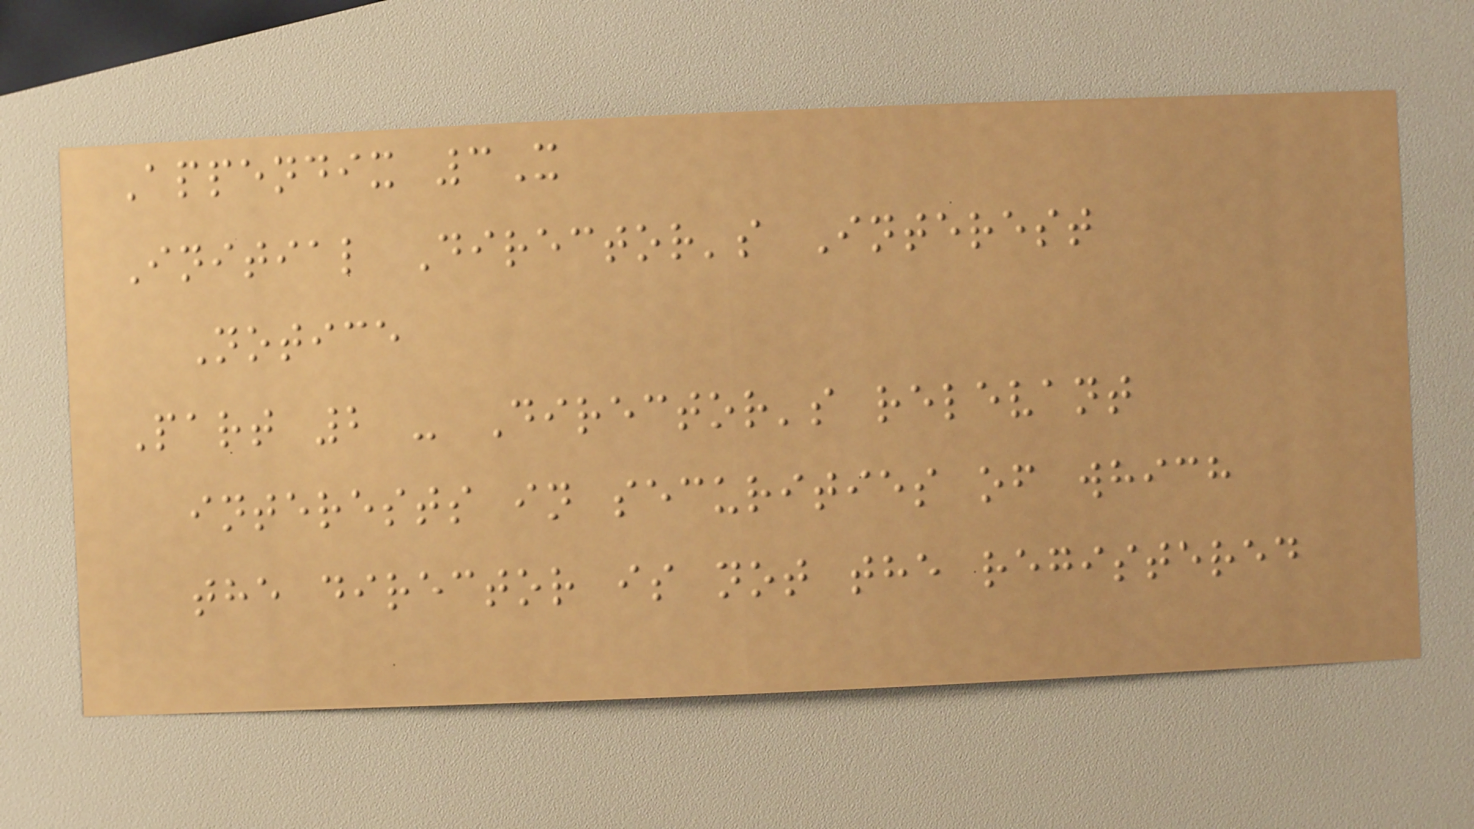Appendix 3X
Initial Director's Interest
Notice
Part 2 - Director's relevant
interests in securities of which
the director is not the registered
